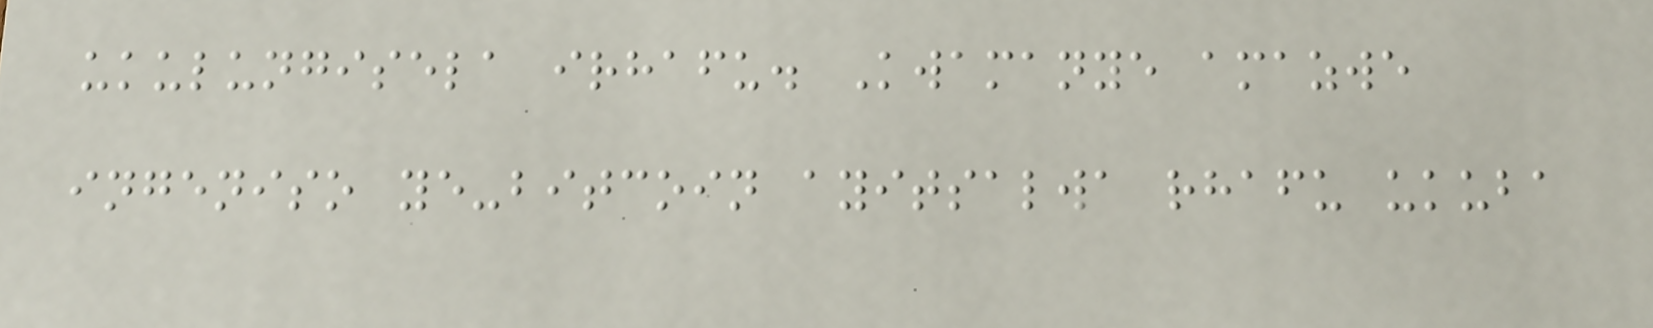ukulungisela irhafu. Kwamanye amazwe
ingeniso ye-bitcoin ayitsalwa rhafu ukuba
